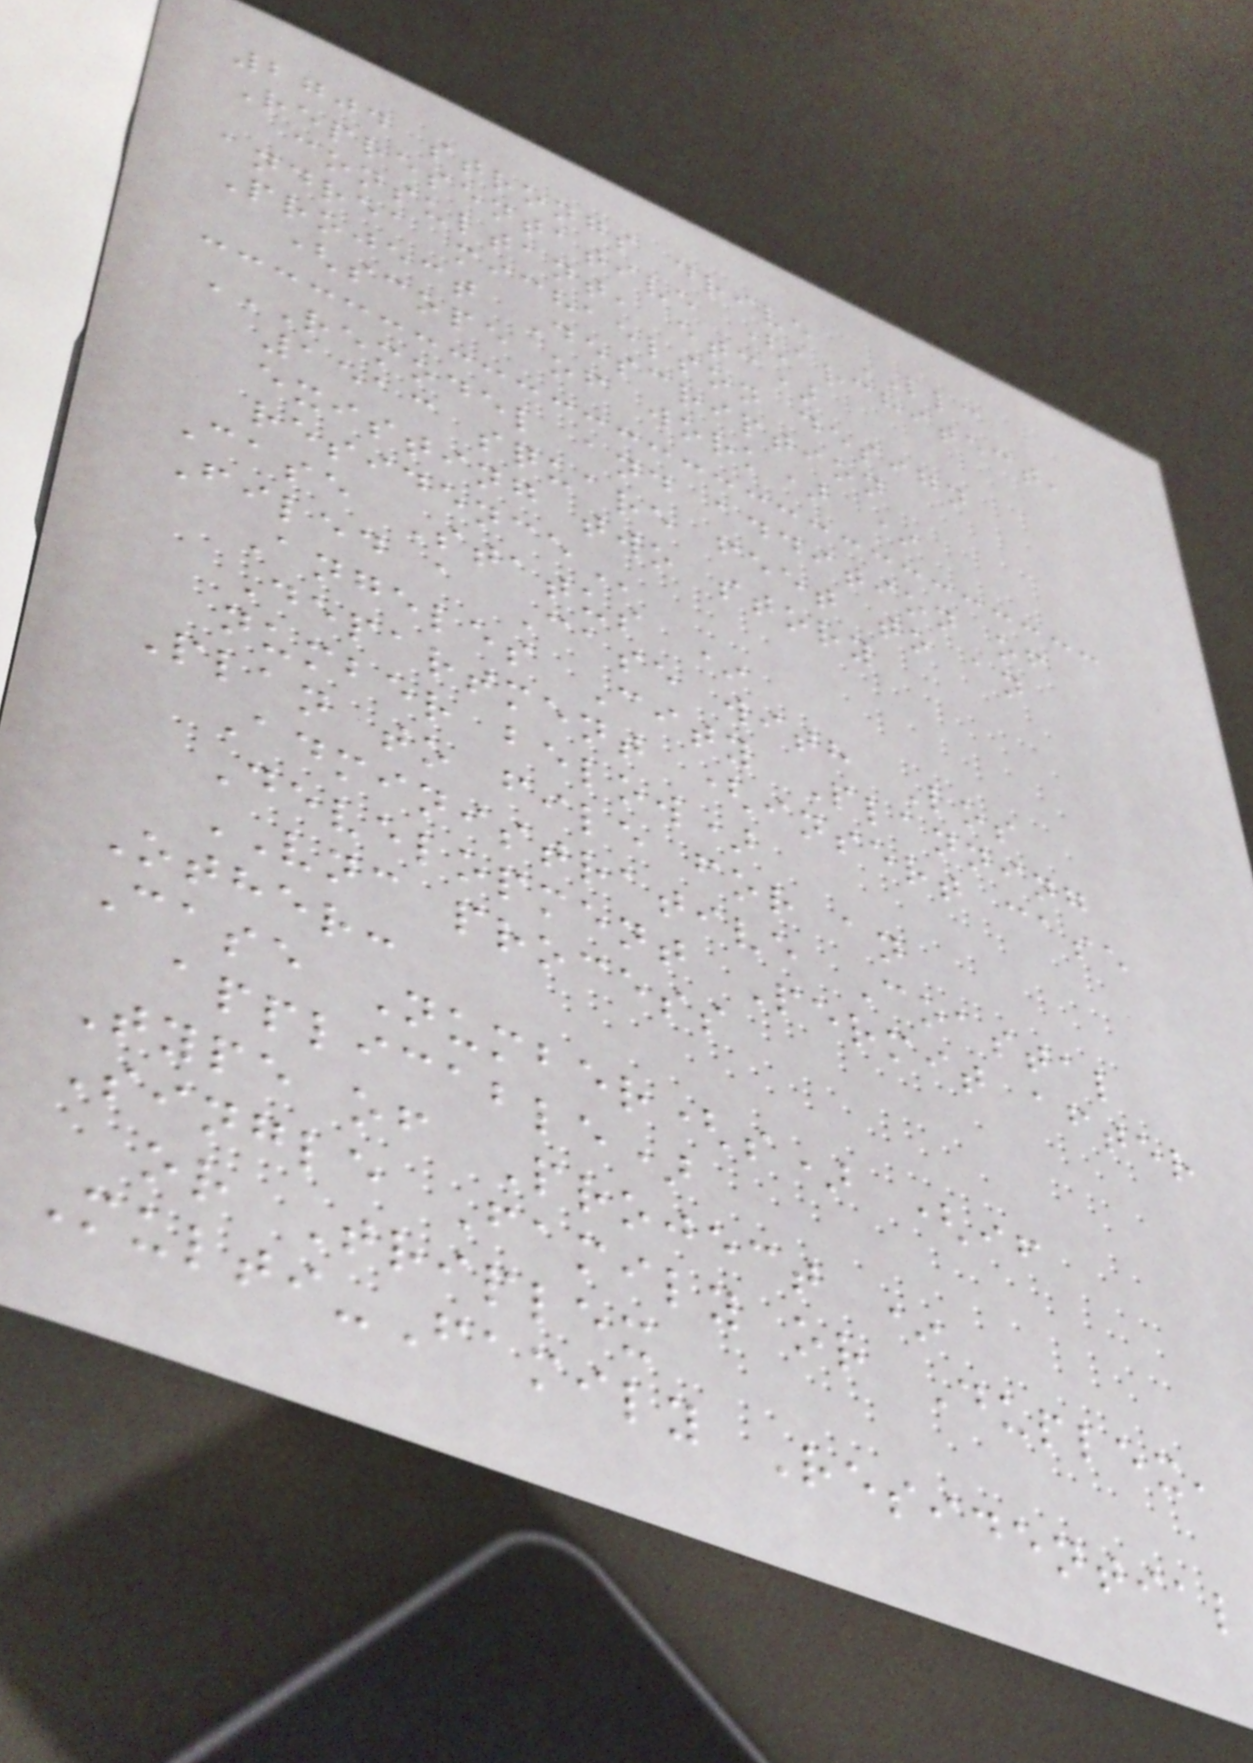2704 strongs drive LLC
Representative (architect,
consultant, etc)
andrea michaelson design
Project Description
(scope of work) *
REMODEL AND ADDITION OF
1513 SQUARE FEET TO AN
EXISTING TWO STORY
RESIDENCE
Case Status *
Filed a Case with Los
Angeles City Planning
Department (insert case
number below)
Plan to file for an
Administrative Coastal
Development Permit after
VNC process
Other:
Case Number(s) (if
applicable)
Type of Project *
Single Family or Duplex,
or Triplex
Multi-Family Residential
